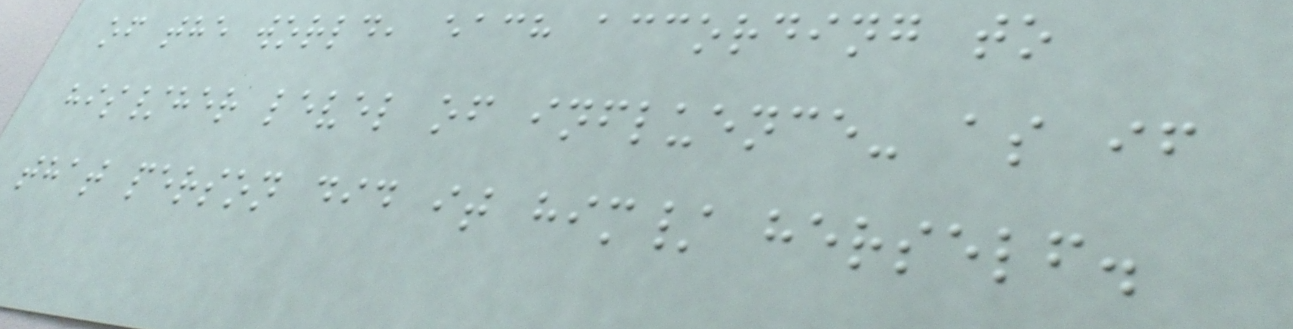of the world, each according to
his/her level of influence- as if
that person did it him/ herself.
